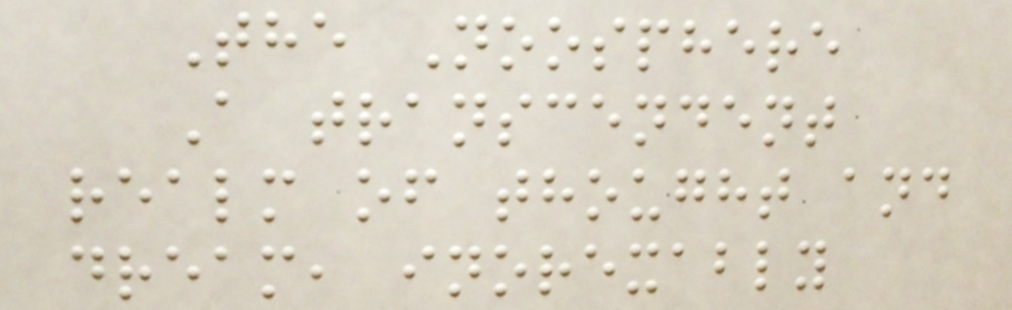The Noosphere
A transcendent
realm of thought and
dream, inorexably
